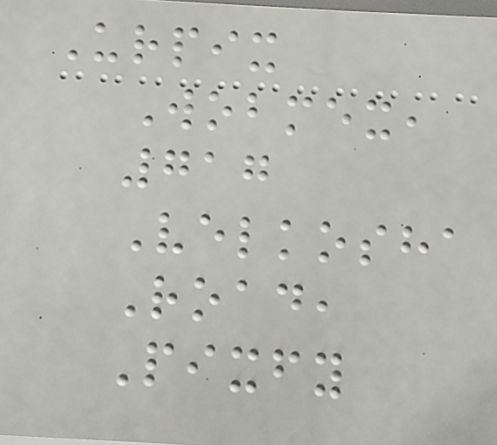Urpix
Wobmex,
717
Velkosha
Road,
Pixfy
